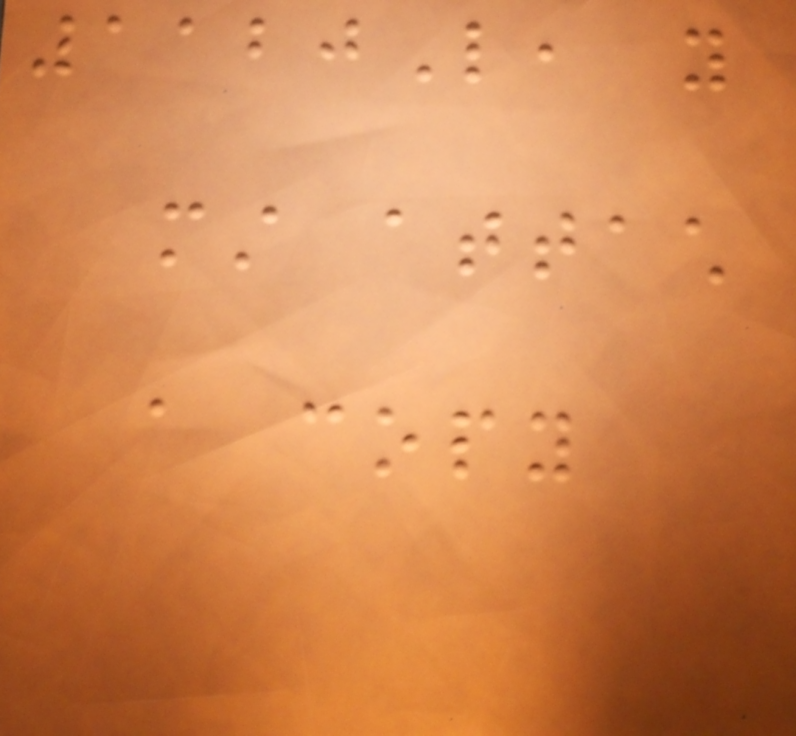1120L, you
must attach
a copy
